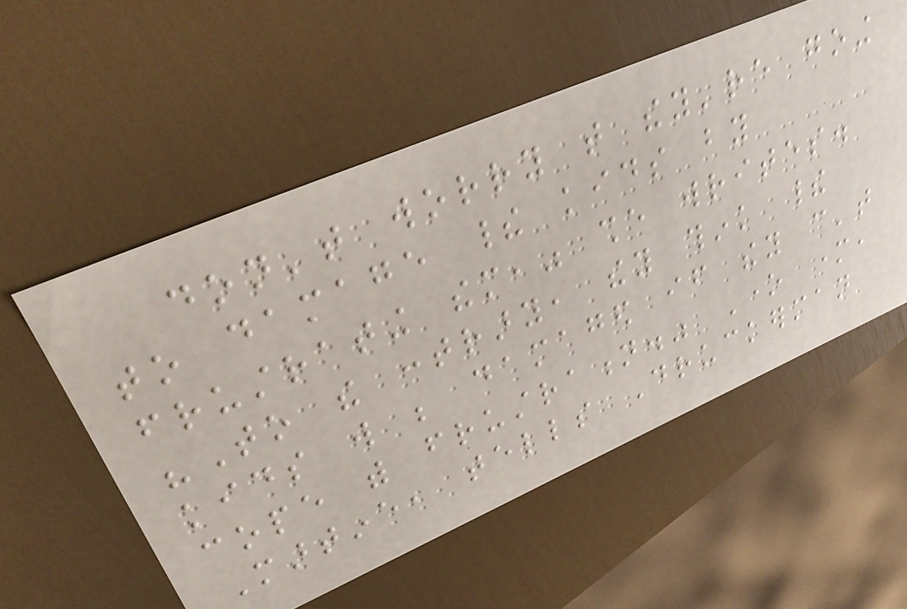don't worry that they're going
to damage their kids by
frustrating them," she writes.
"To the contrary, they think their
kids will be damaged if they can't
cope with frustration." One mother,
Martine, tells Druckerman
